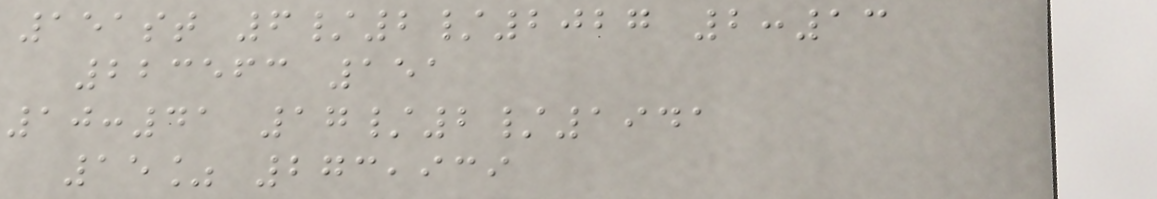151st 6/2/2027 2:13
223563 151
10:41 17/2/1941
15% 273,939
